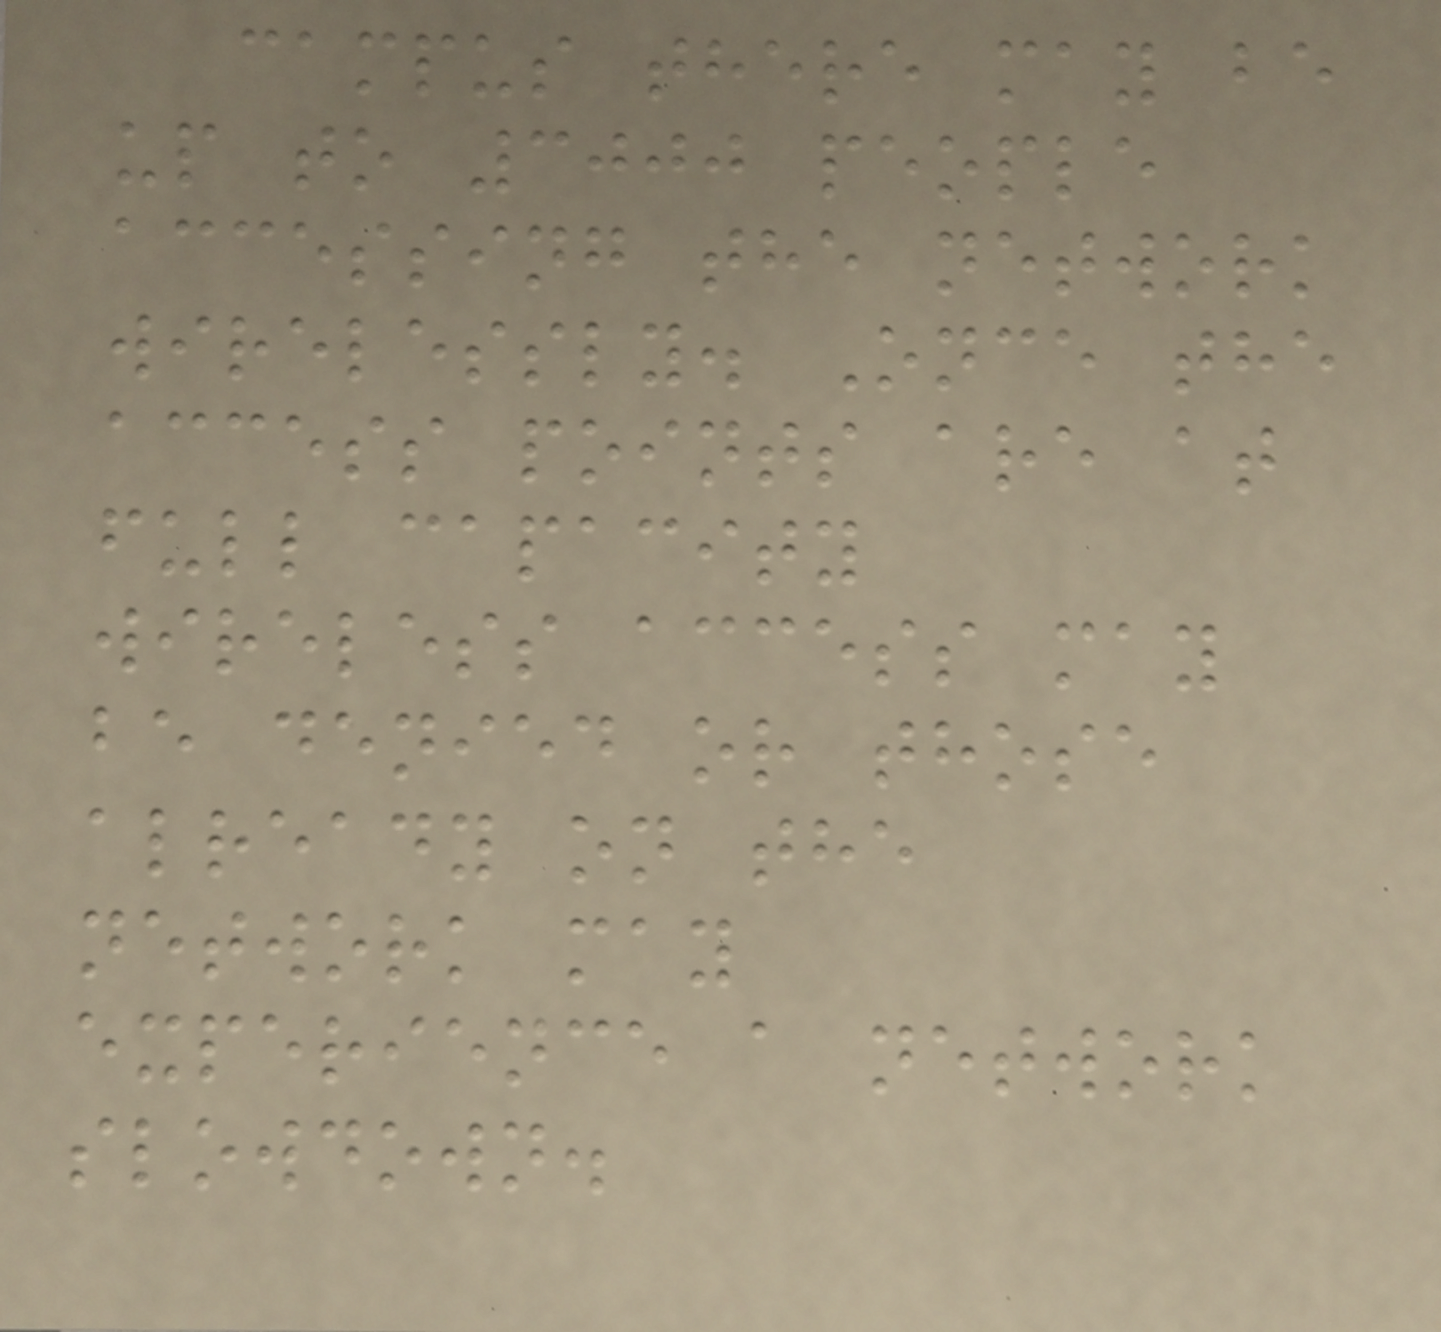campus there may be
up to 3000 people
accessing the network
wirelessly. Once the
access points are at
full capacity
wireless access may
be denied or those
already on the
network may
experience a network
slowdown.
